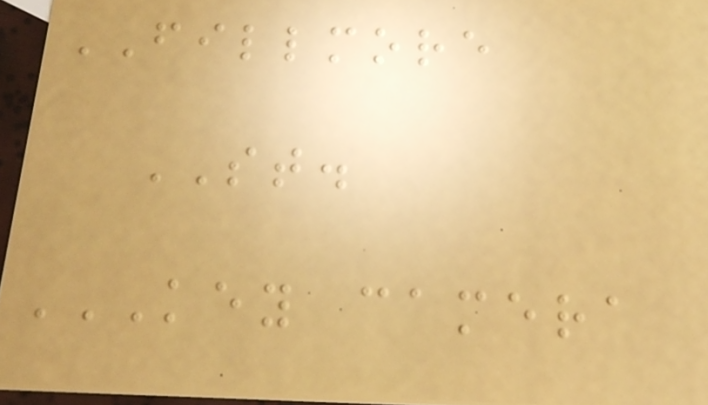FILLMORE
ST.
KEY CAMERA
